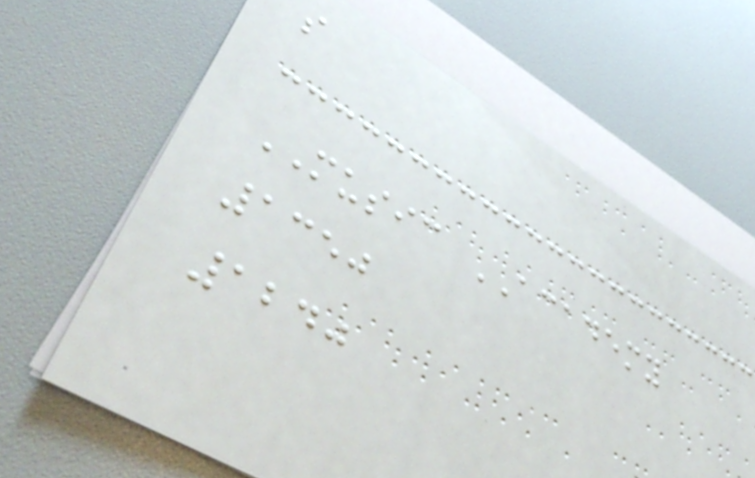s
MUSIC ACADEMY
1350
1240
